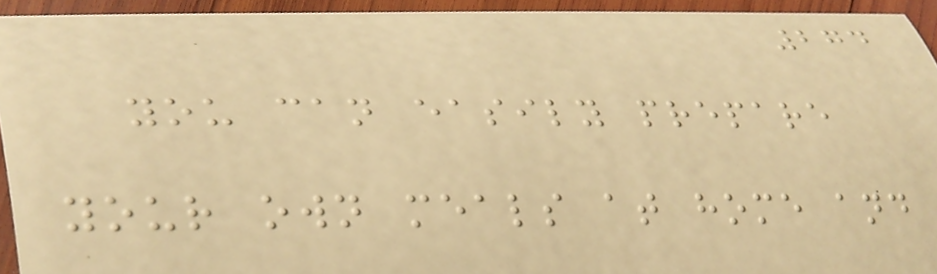274
you can easily prepare
your own meals at home and
